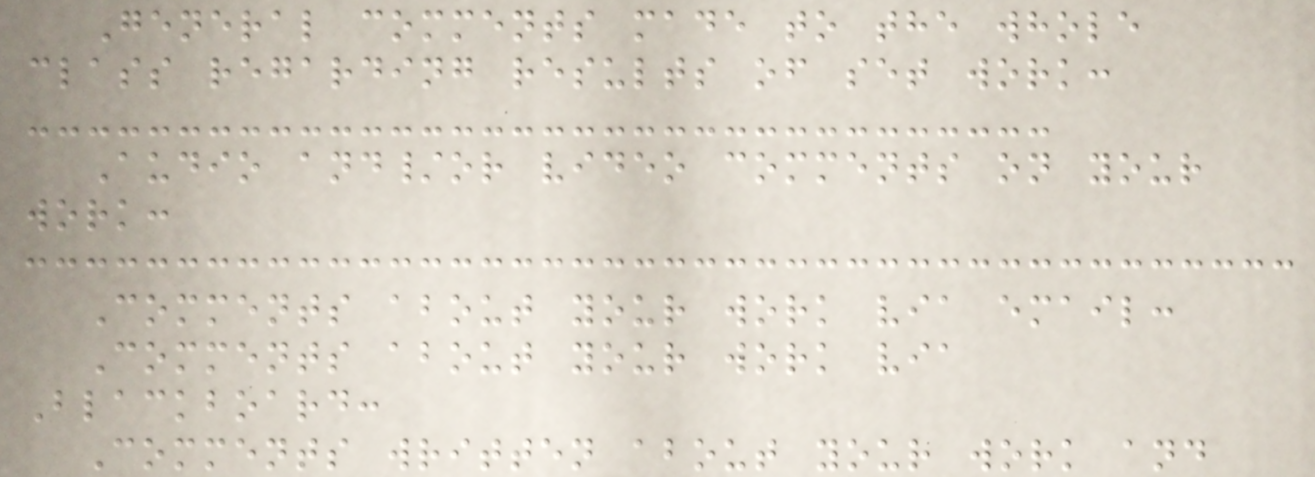General comments made to the whole
class regarding results of set work:
Audio and/or video comments on your
work:
Comments about your work via email:
Comments about your work via
Blackboard:
Comments written about your work and
